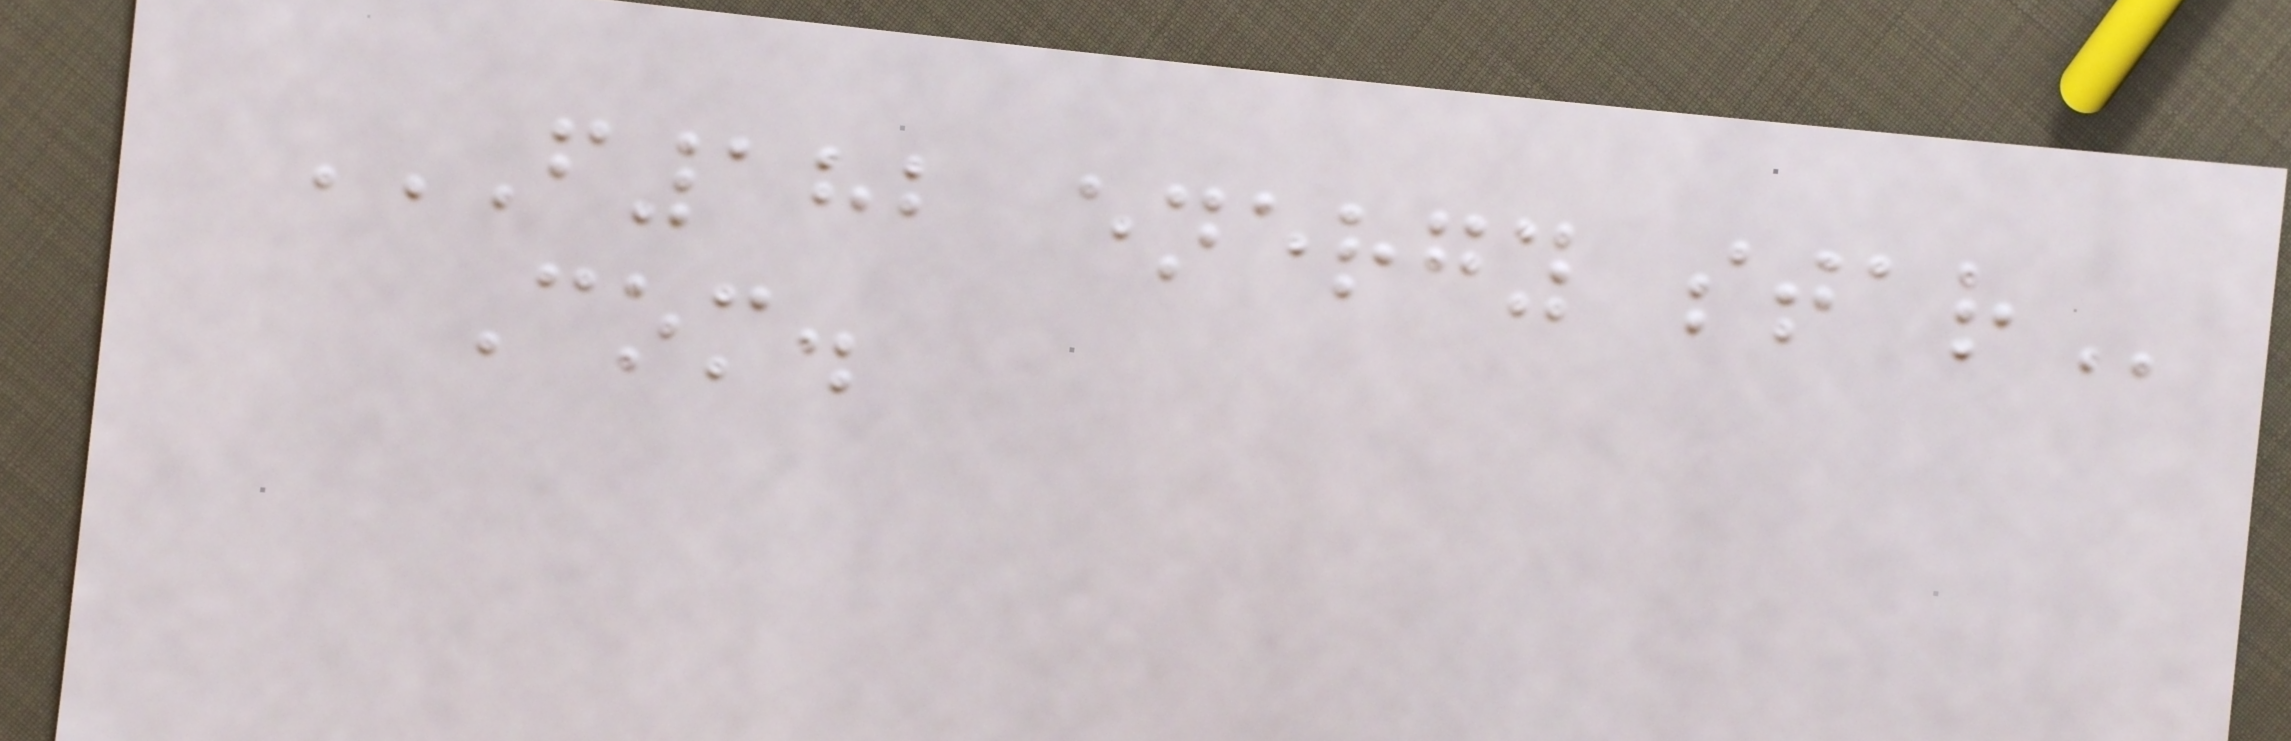F182 ENERGY STAR
Com.
